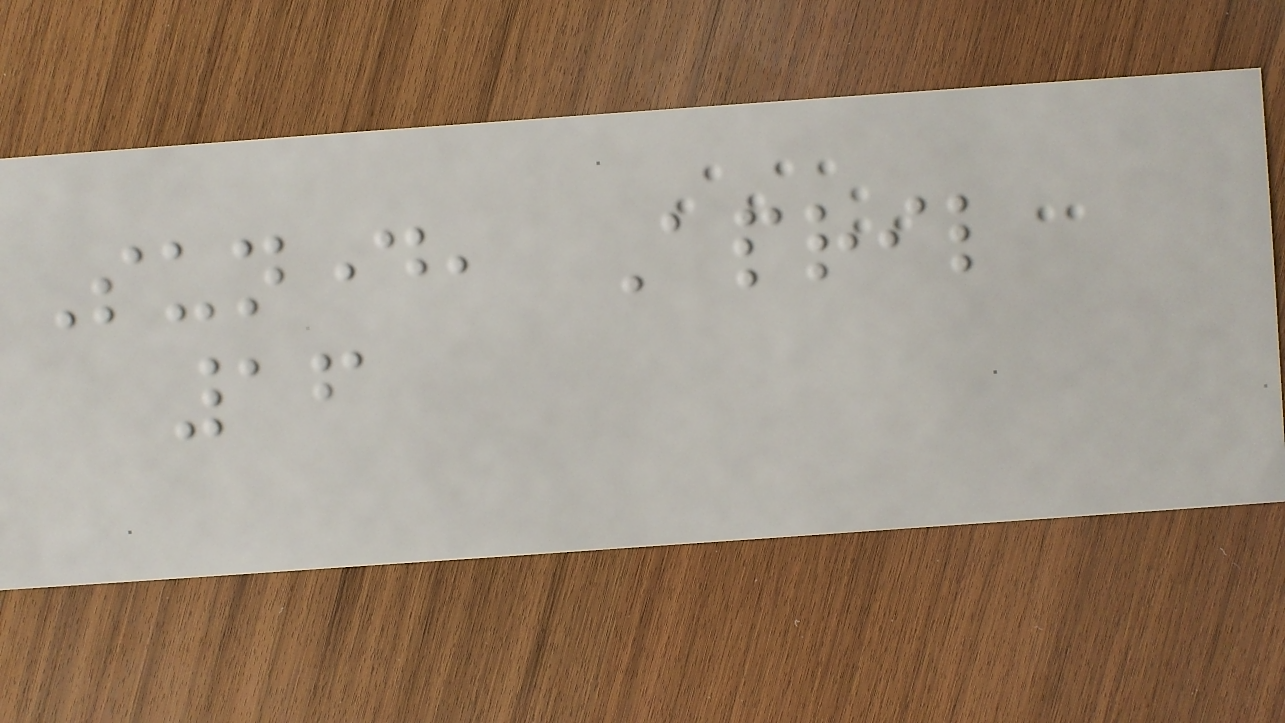Sunday, April
16
